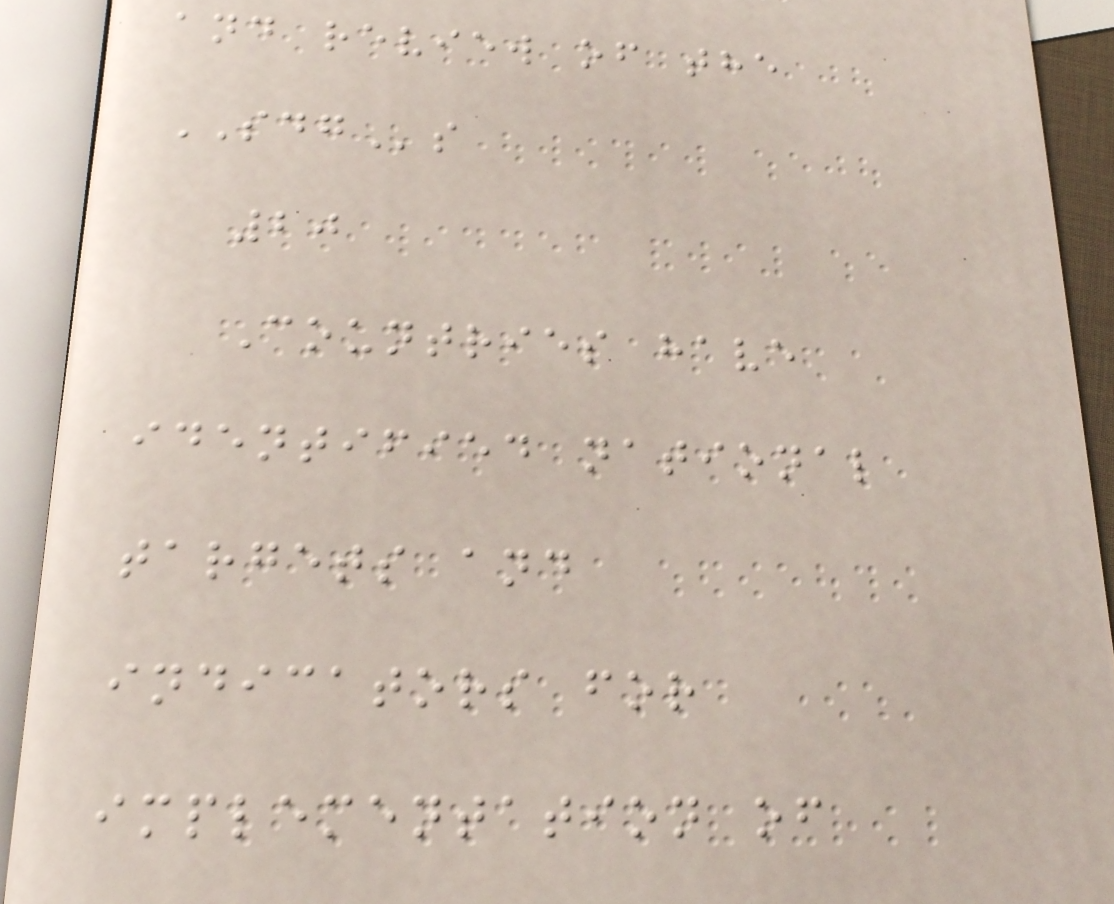and review of the
SDGs
20
Countries have
identified national
targets and
indicators for
implementation of
